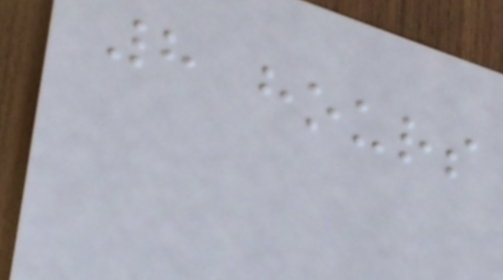8 hours
